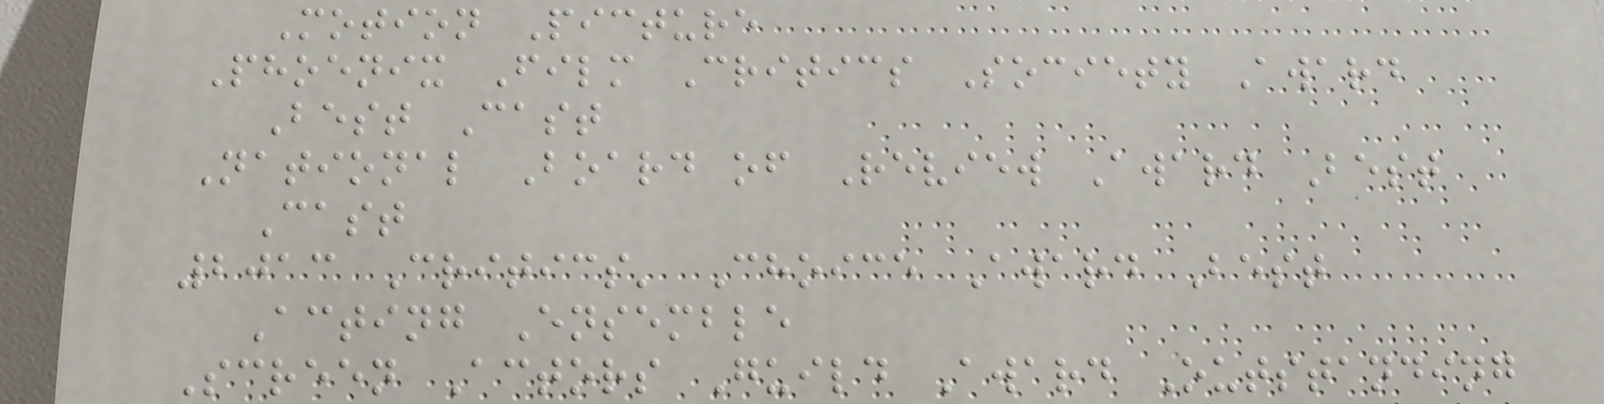Motion Picture
Phoenix Film Critics Society Award
Best Cast
National Board of Review Award Best
Cast
2013 Critics' Choice Award Best
Acting Ensemble
Screen Actors Guild Award Outstanding
